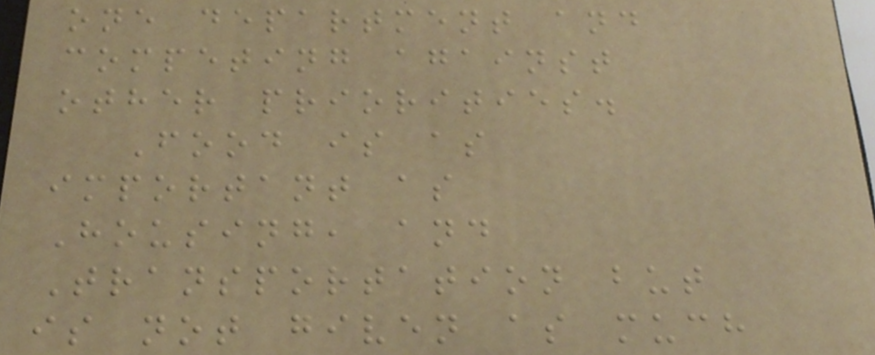one department and
competing against
other priorities.
Food is as
important as
Housing, and
Transportation but
is not given as much
